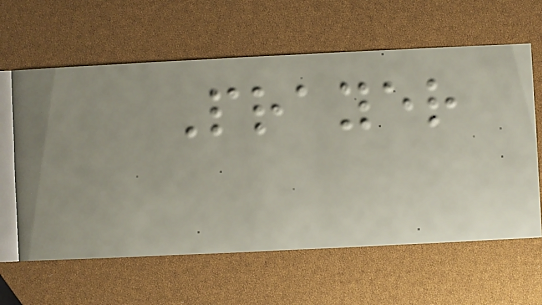Prayer
